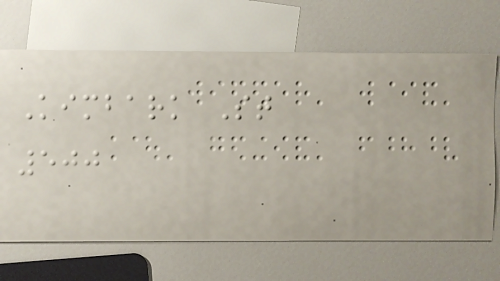Kimbark St
500
